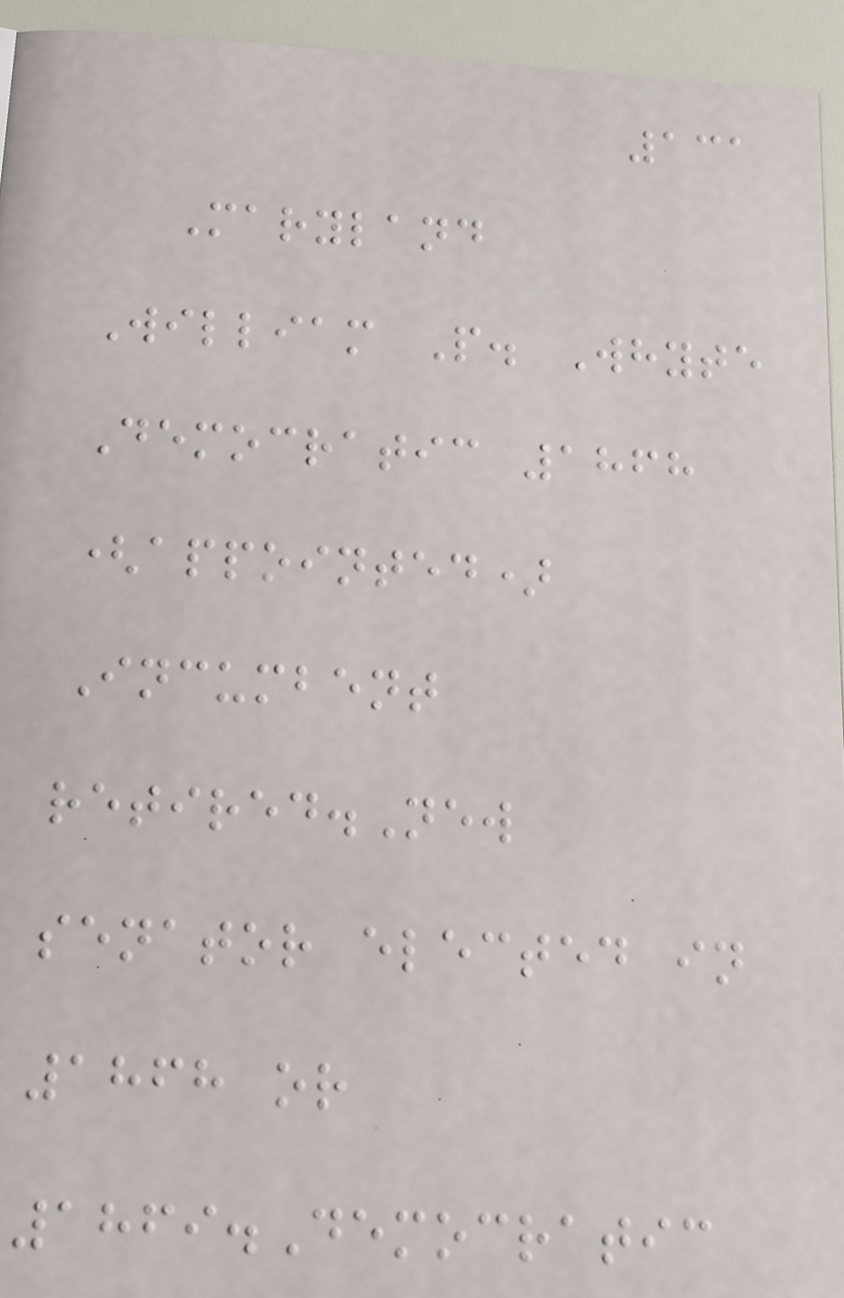131
Maryland
William P. Whyte
Democratic 1868
(appointed)
Incumbent
retired.New
senator elected in
1868 or
1869.Democratic
